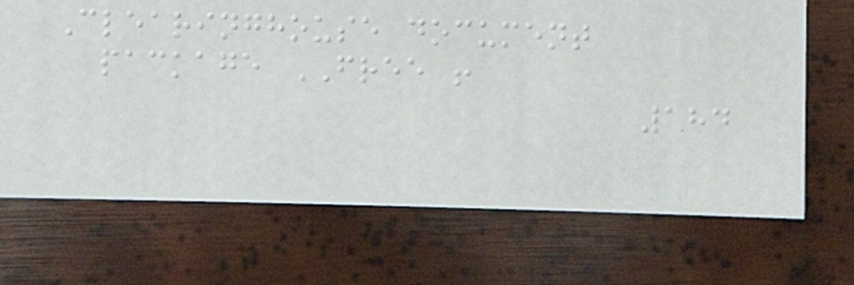Clearinghouse document
package FREE !
184
